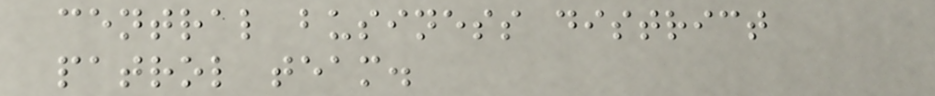central business district
patrol team.
